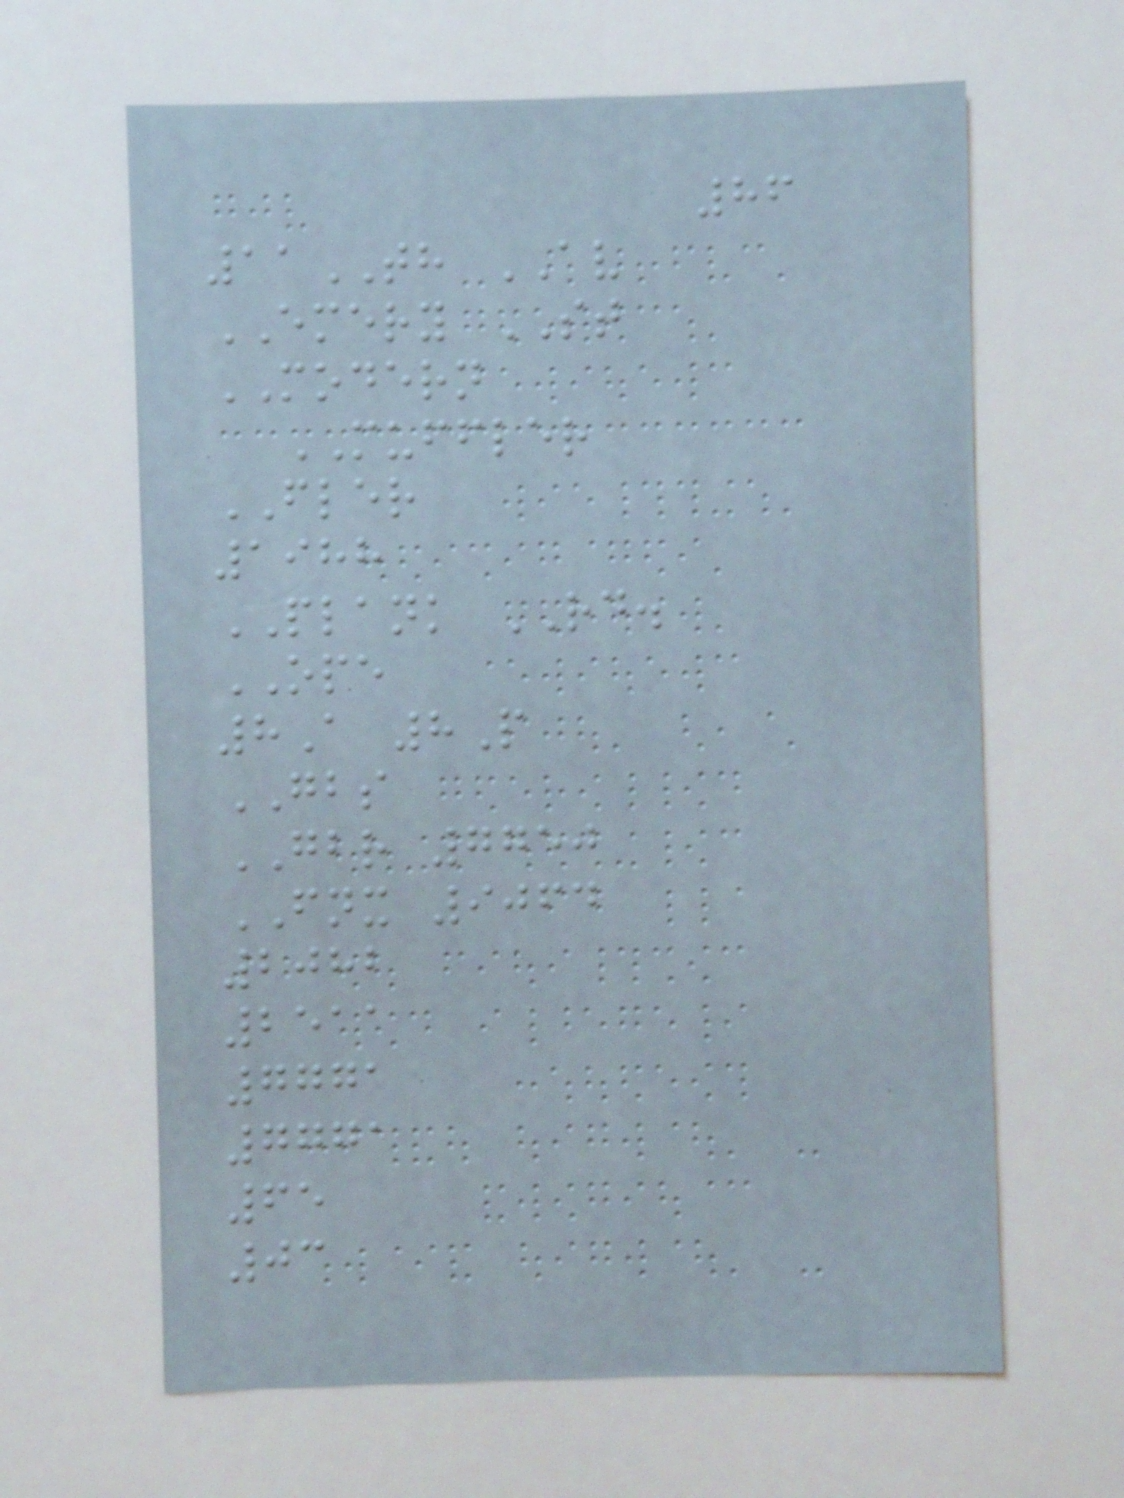86
11TH AV
EMERY ST
MODERN
MUFFLER
FLER
1988
PLANK RD.
OPE
8A 8P
GBS
GBR 7750
FNX 9064
2082
2511
7771
7771
65
03
